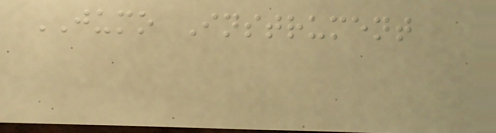JUMO Instrument
